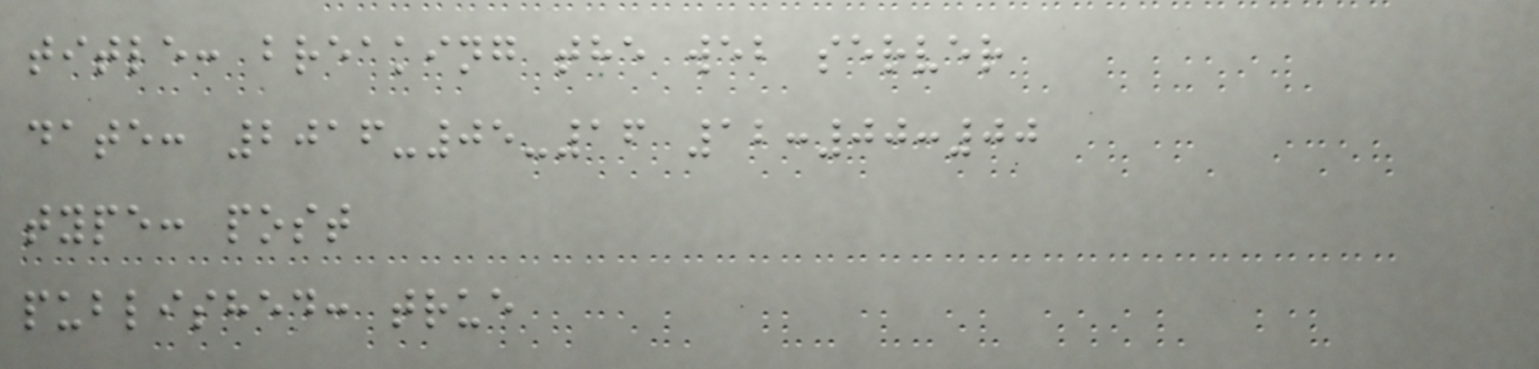title: breaking the web server
date: 2016-05-16 12:00:00
type: post
published: true
